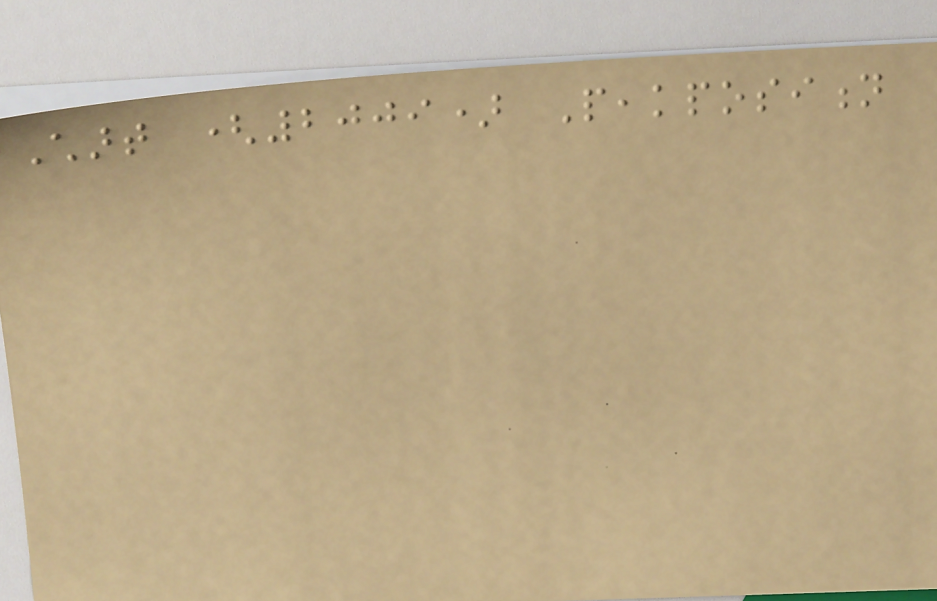Chart (2009) Peakposition
